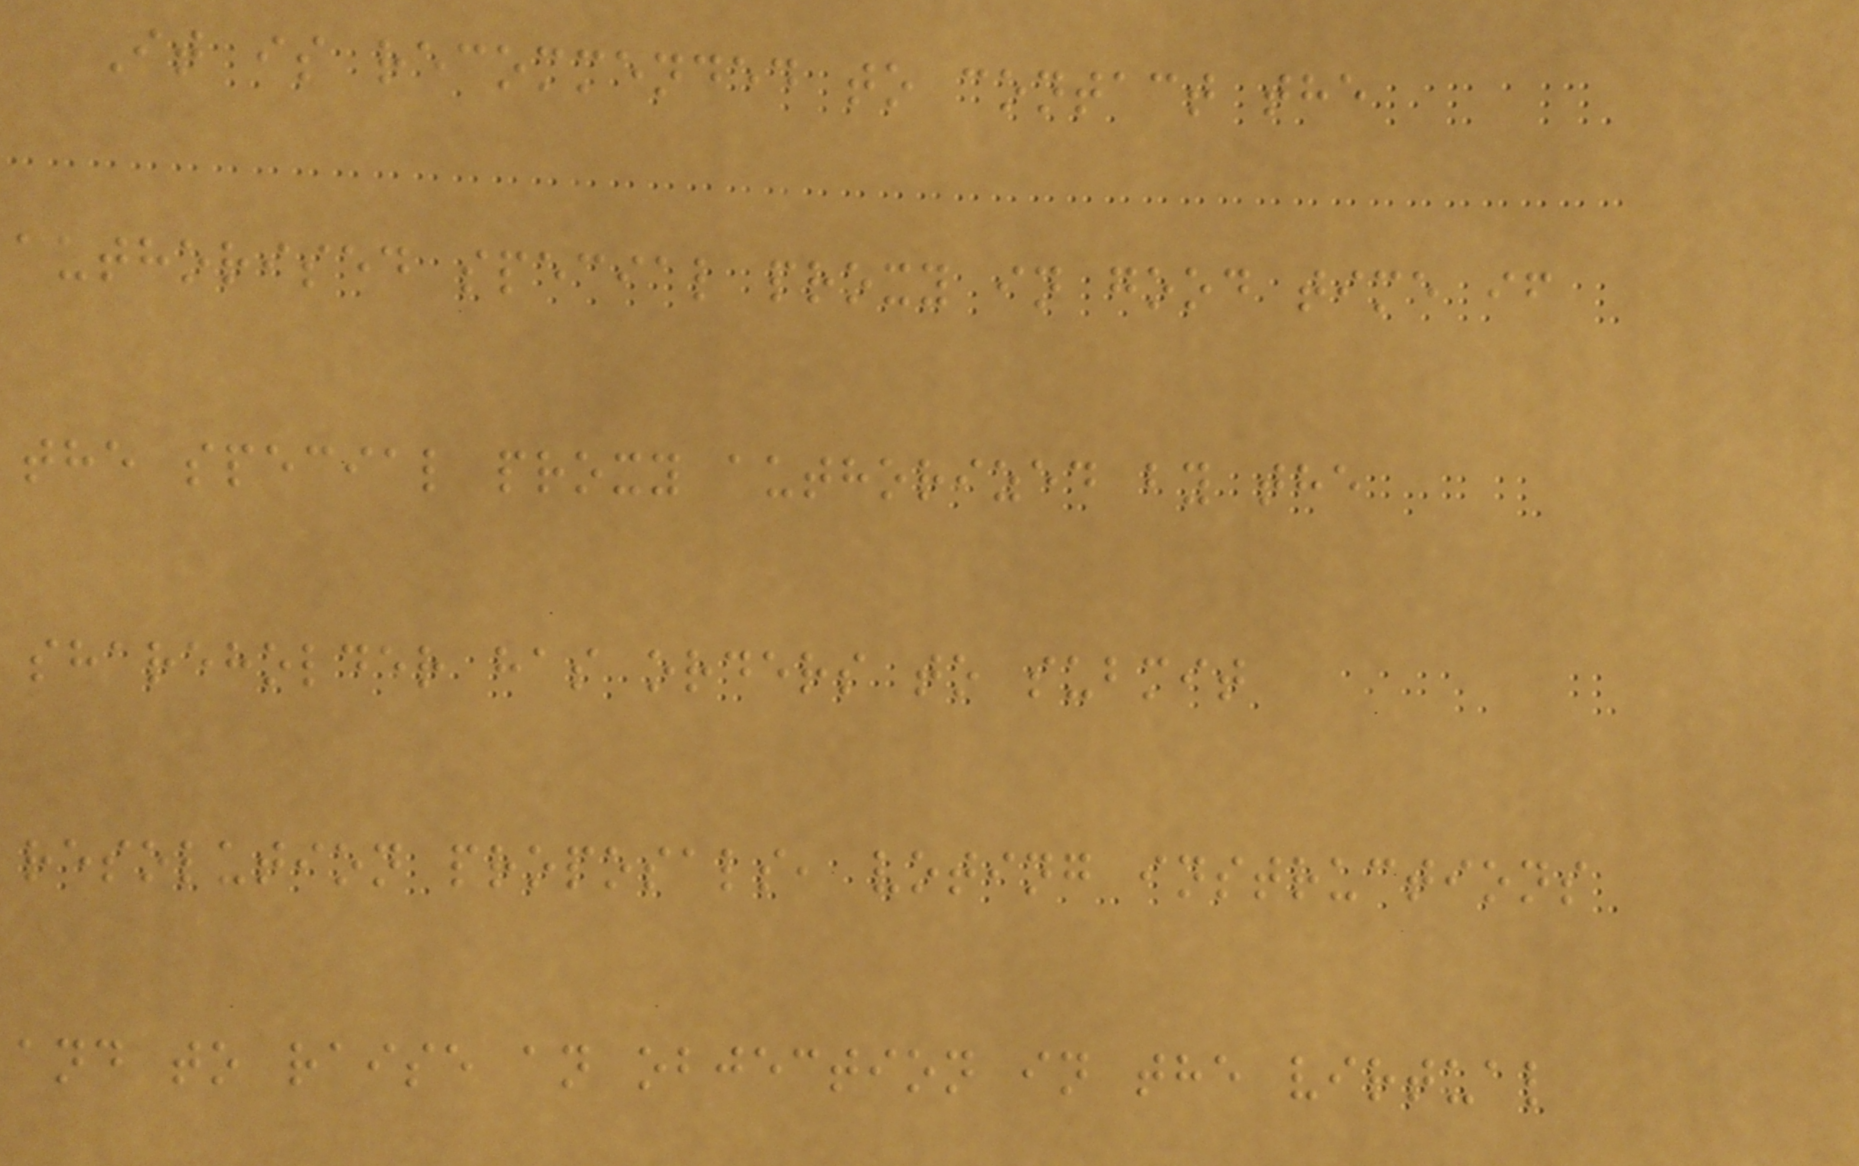It is recommended to contact the
authorised special proxy in good time if
the special proxy authorized by the
shareholder has orders to submit
resolution proposals, voting instructions
and to raise an objection in the virtual
